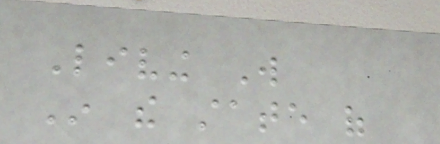Living Will
In the state of
